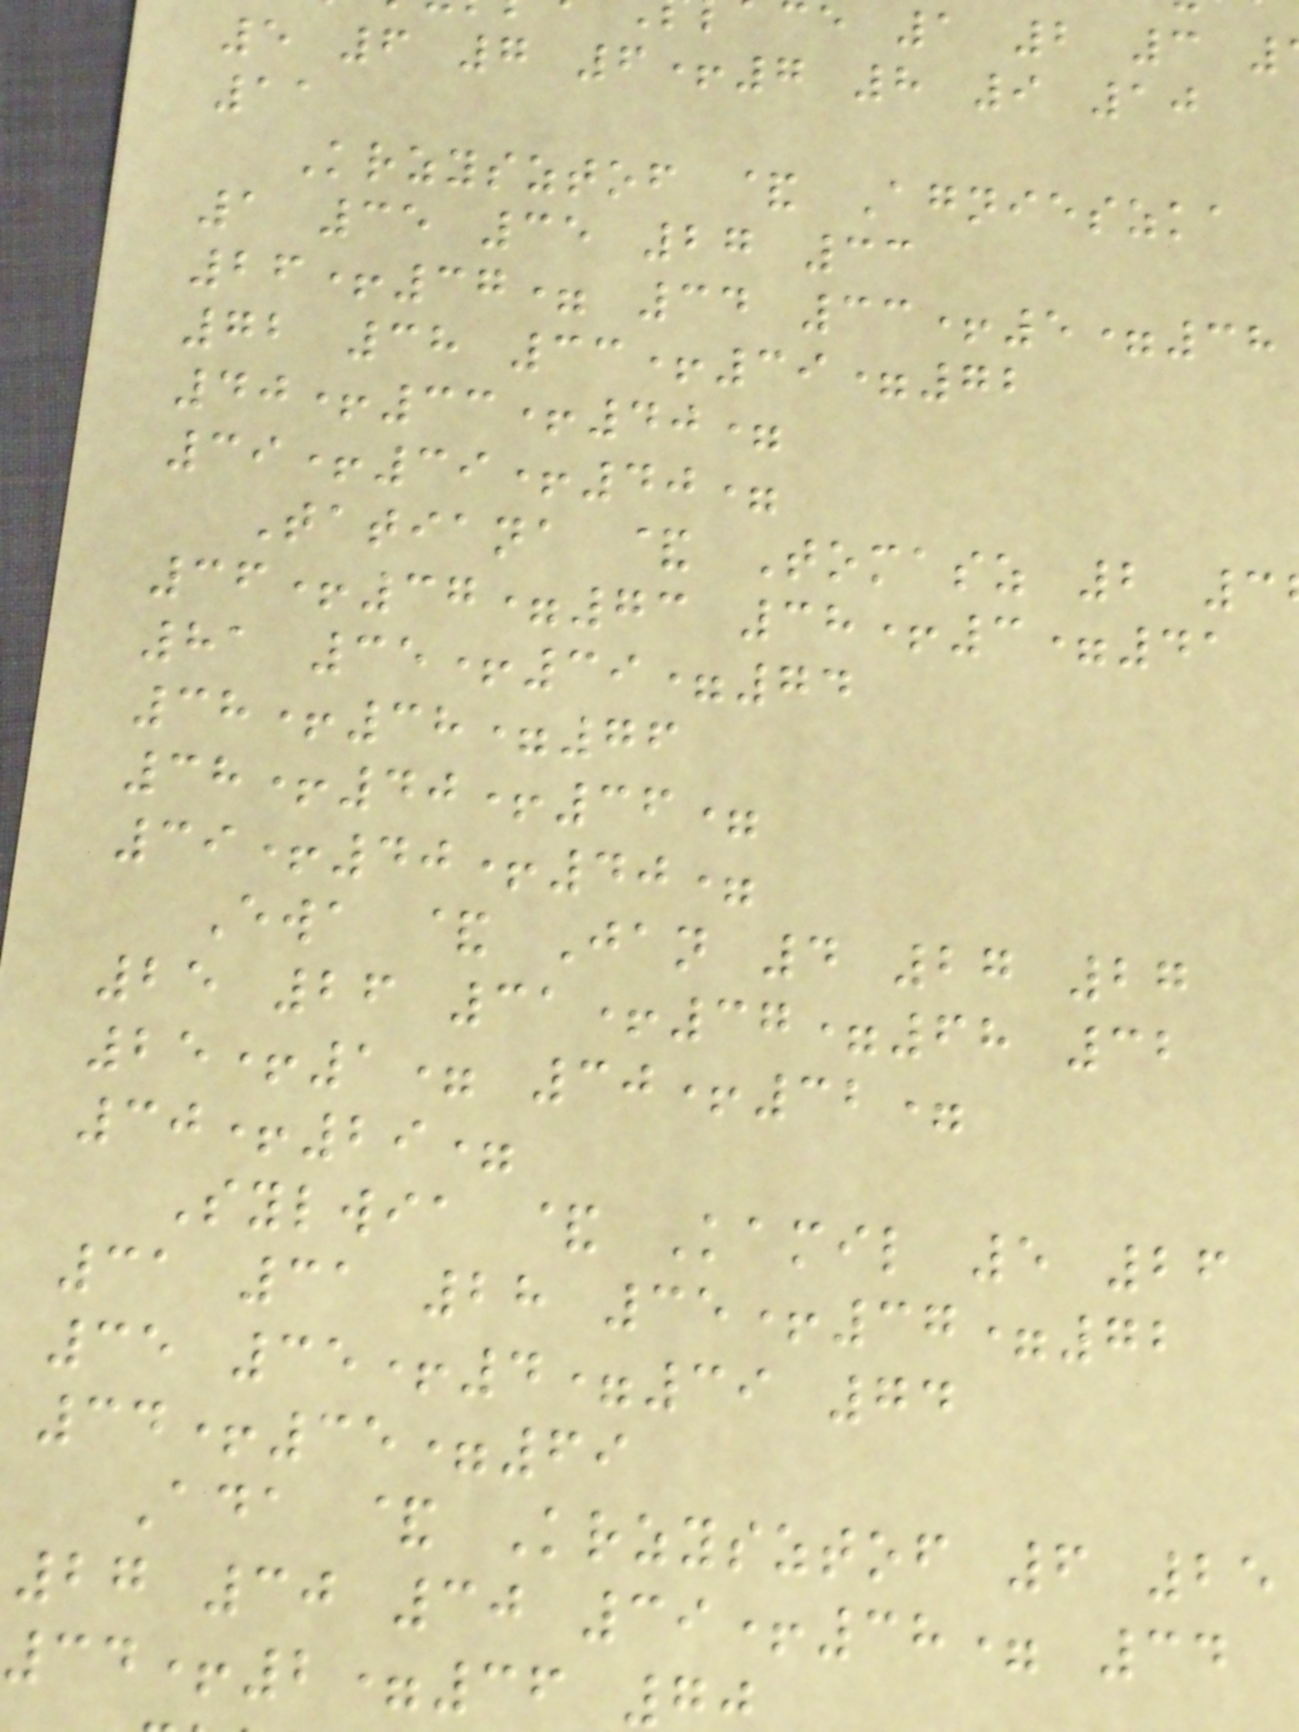e 1 2 3
5 6 7 6+7 8 9 10
11
Krzysztof & Agnieszka
1 35 35 27 33
26+37= 34 33+5=38
72 38 33+39=72
40+33+40=
39+39+40=
Tatiana & Tomasz 2 3
36+37=73 38+3=41
81 35+39=74
38+38=76
38+40+36=
39+40+40=
Ewa & Jan 4 27 27
25 26 31+37=68 32
25+1= 30+32=
30+29=
Sylwia & Kamil 5 26
31 31 28 35+37=72
35 35+4=39 74
34+35=69
Ada & Krzysztof 6 25
27 30 30 39+38= 34
34+2=36 7
